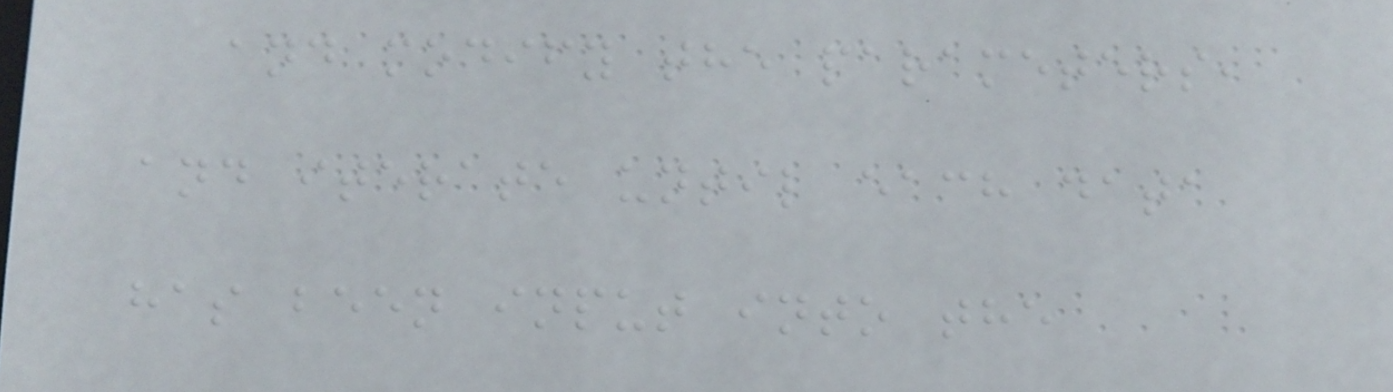and modify the parameters,
and iterate until each data
has been input into the
